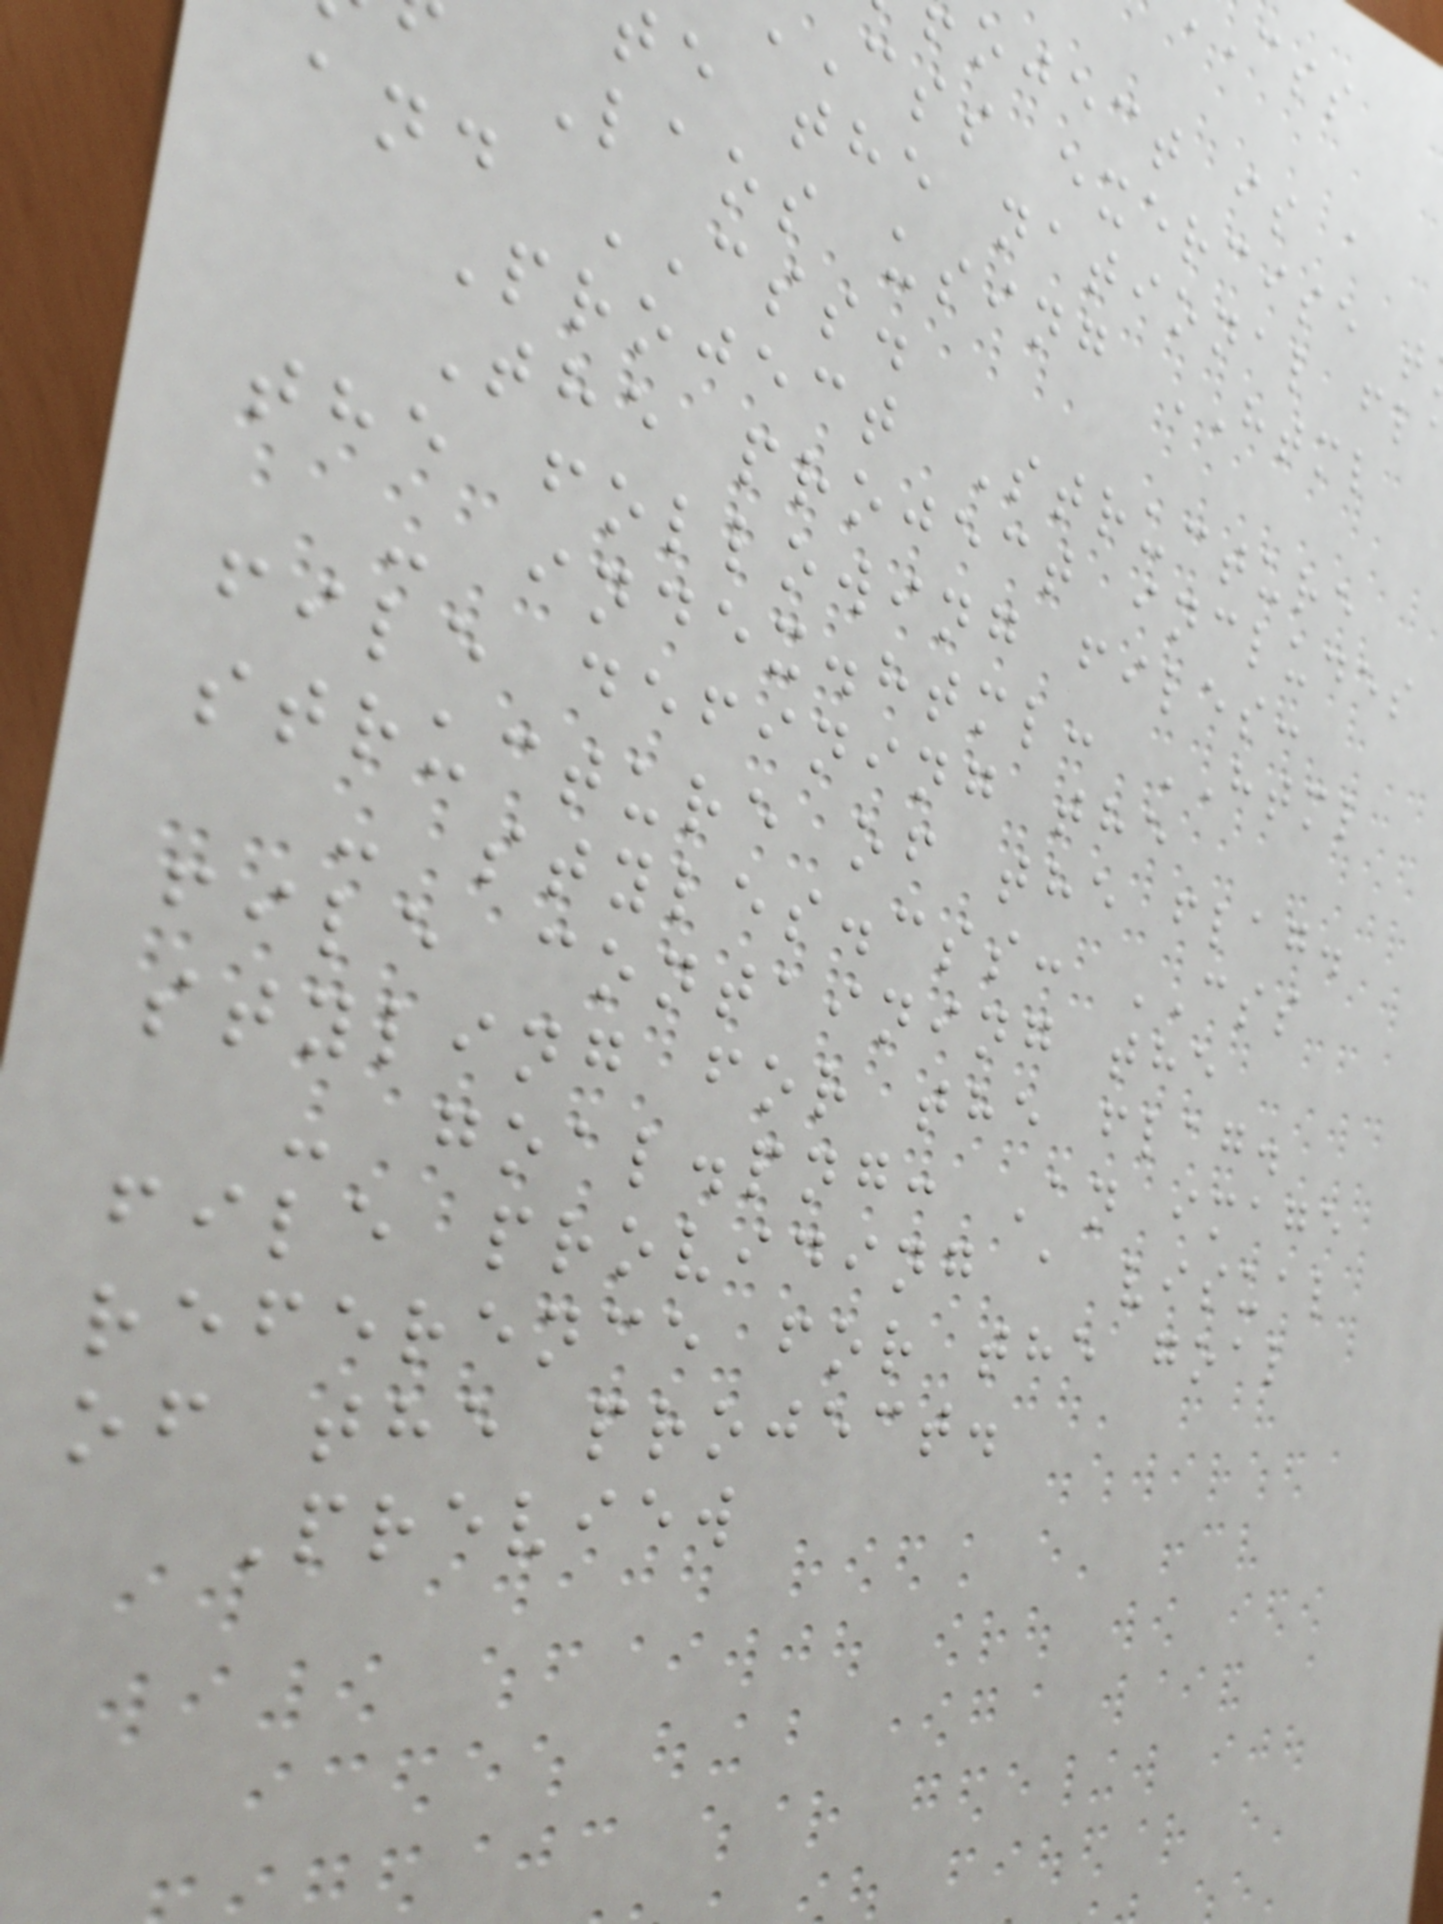oject is a
css exercise t
e the national fl
Laos using HTML
and CSS.
Project Structure
The project includes
the following files:
- index.html: HTML
file defining the
structure of the flag.
- styles.css: CSS
file containing the
styling for the flag.
- goal.png: An image
file providing a visual
reference for the goal
of the project.
Preview
